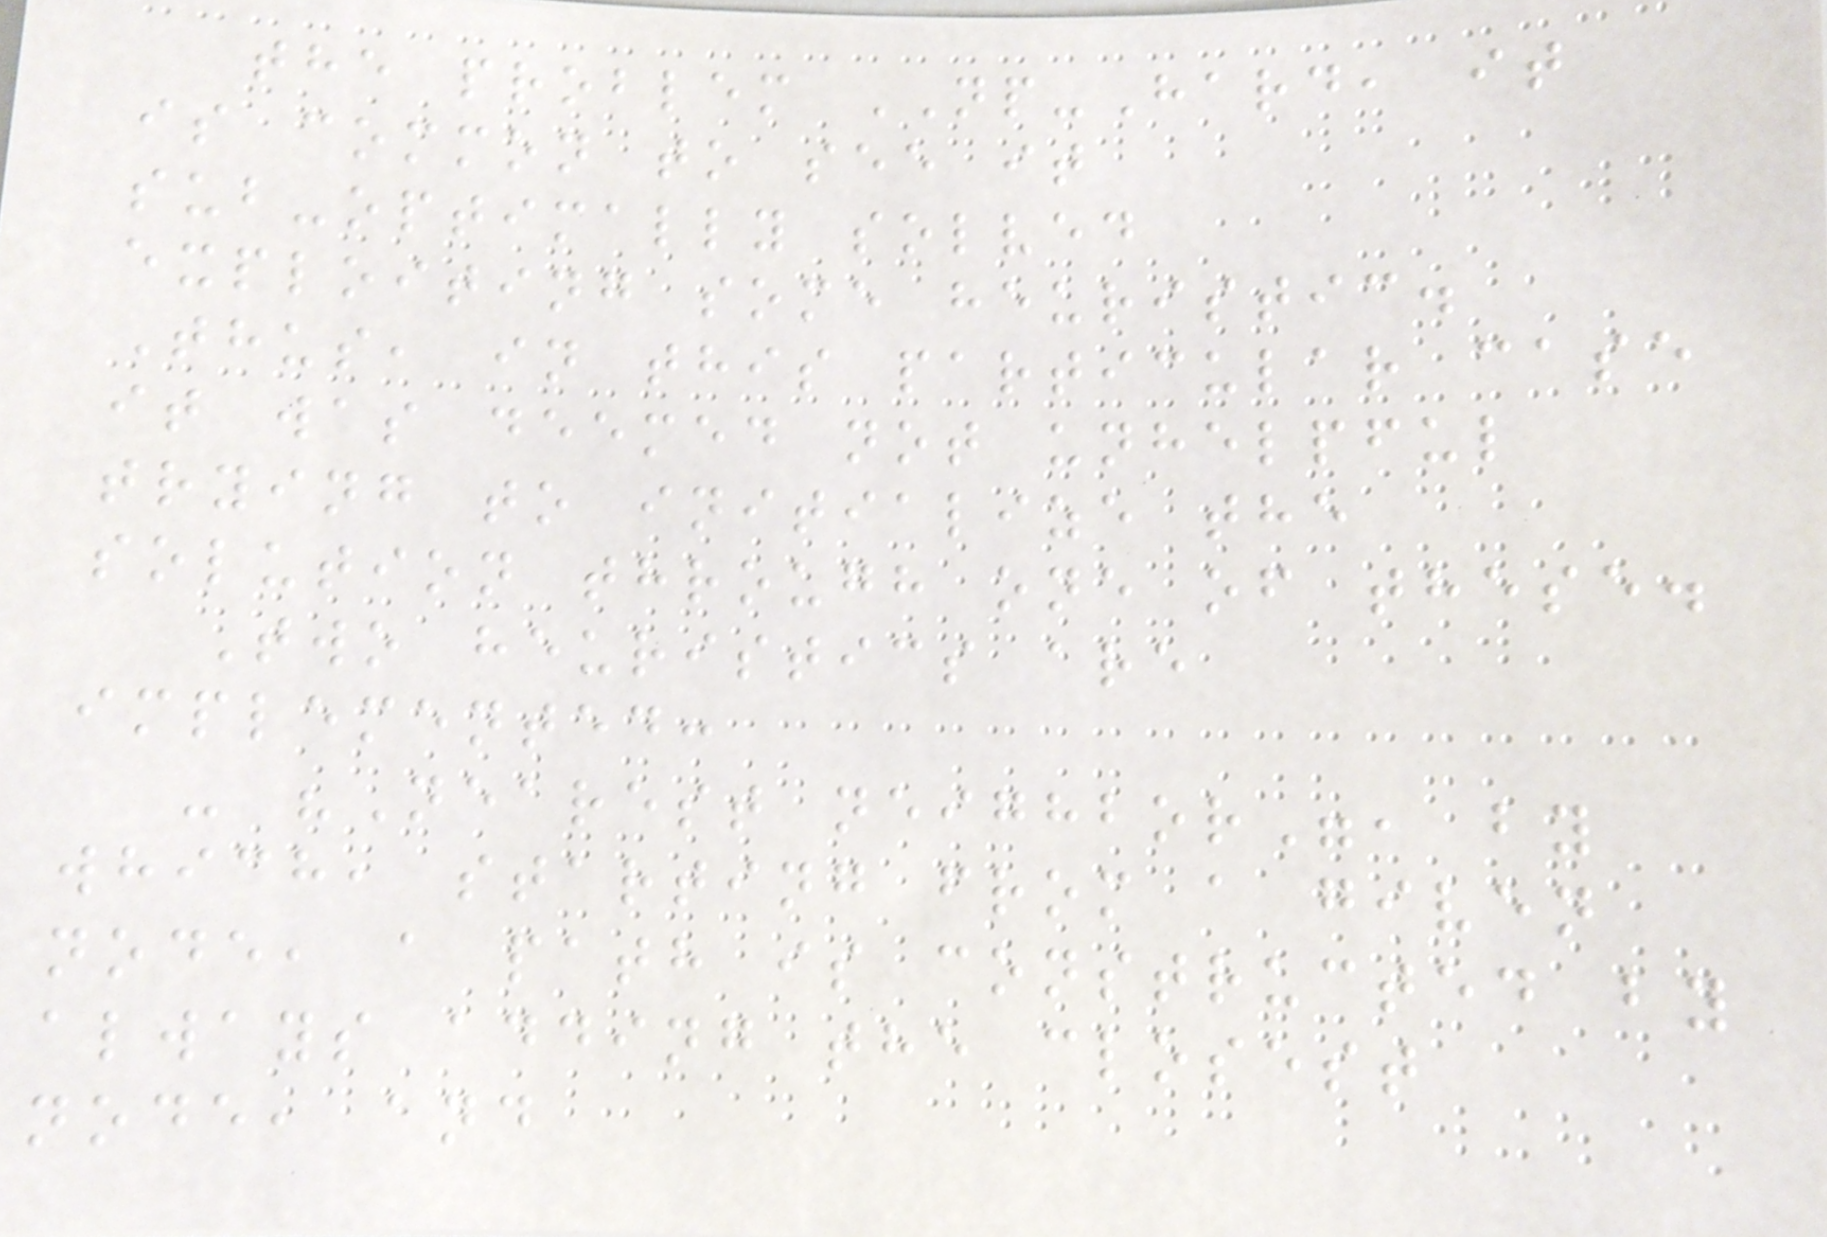the problem NP-Hard, it
is common to see it
sub-optimally solved
exploiting some heuristic.
Thus, in this particular case
it was deemed not unhelpful
trying to initialize the
solution through one of these.
Two heuristics are
implemented:
- "Nearest neighbor", by
which, starting from a given
node, a path is constructed by
always adding the closest
node, and
